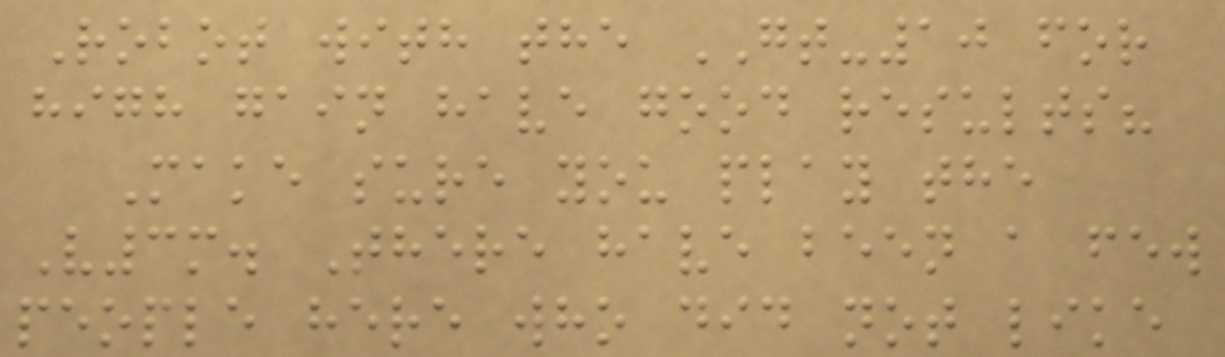Robot with the GT-10 for
high gain have good results?
Make sure you play the
V3m. There have been a few
people here who did not like
